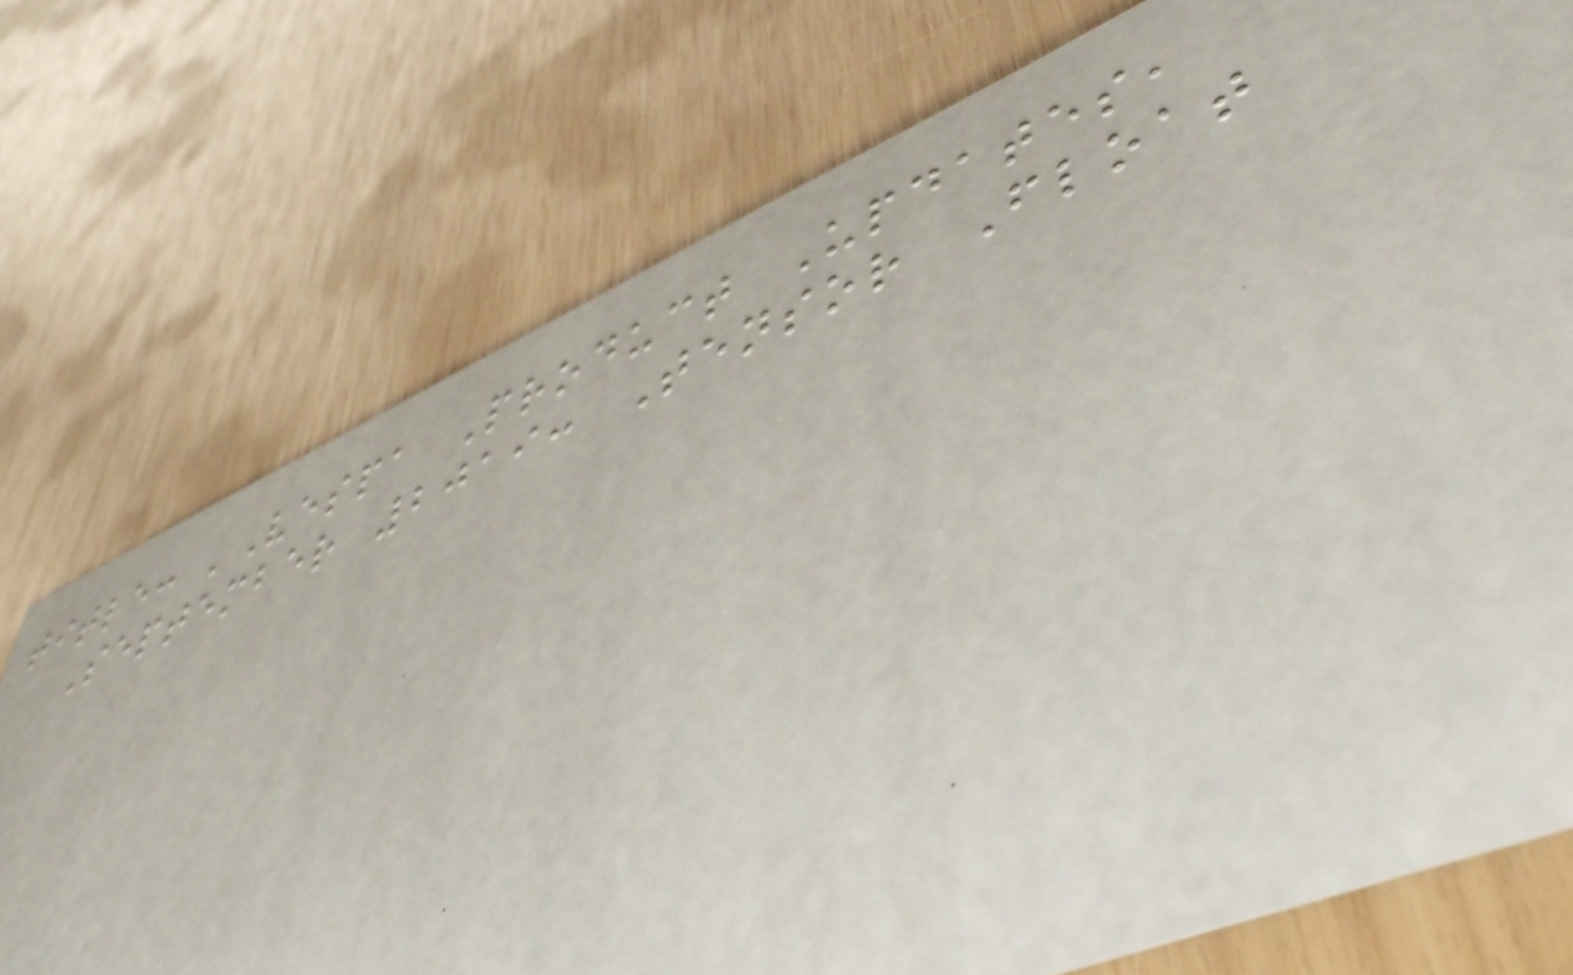title: 'Vespa Product Updates,
September 2019: Tensor Float
